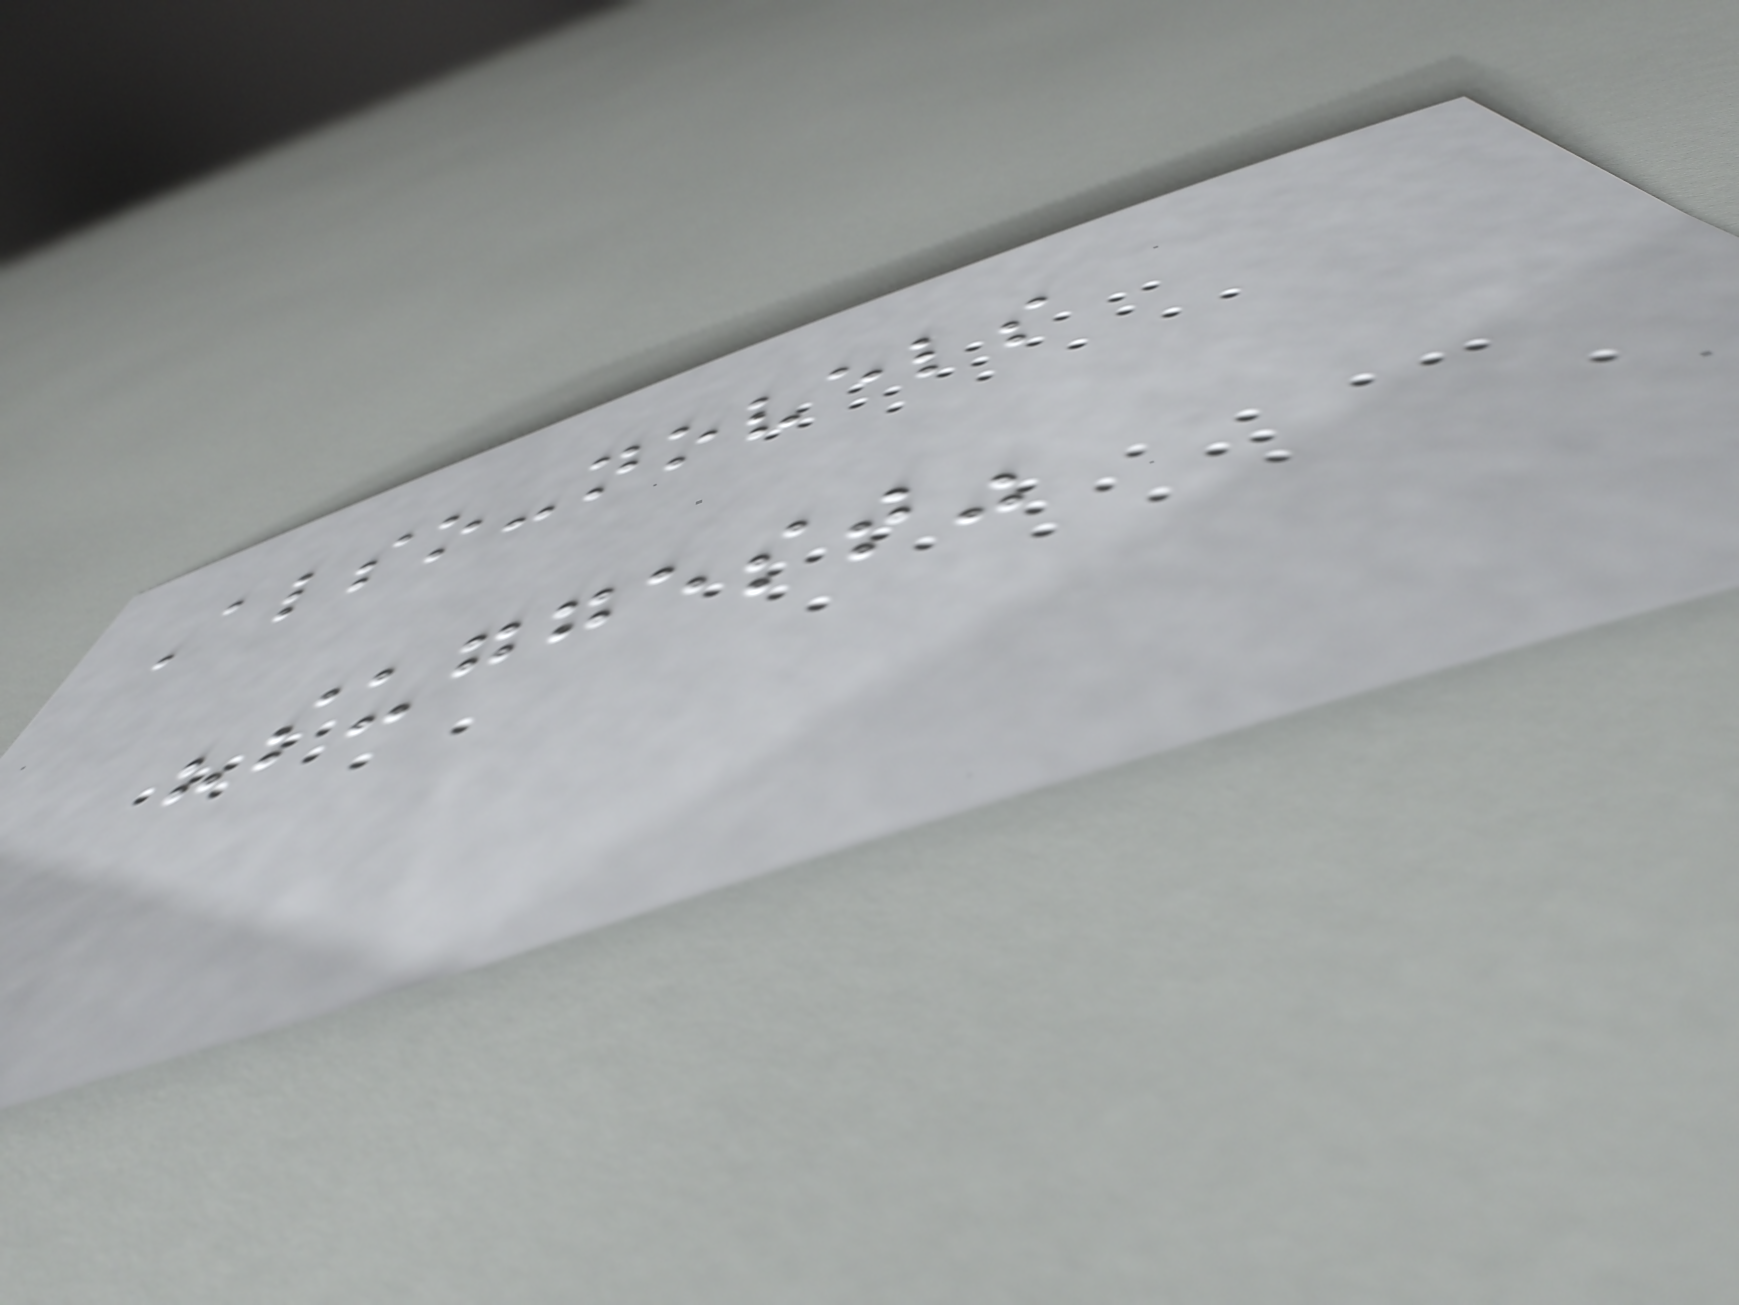Also-novels
"suggest"
